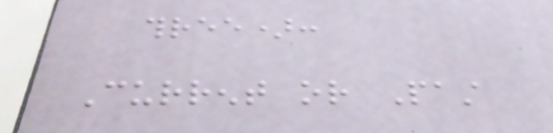three):
Current or Past
